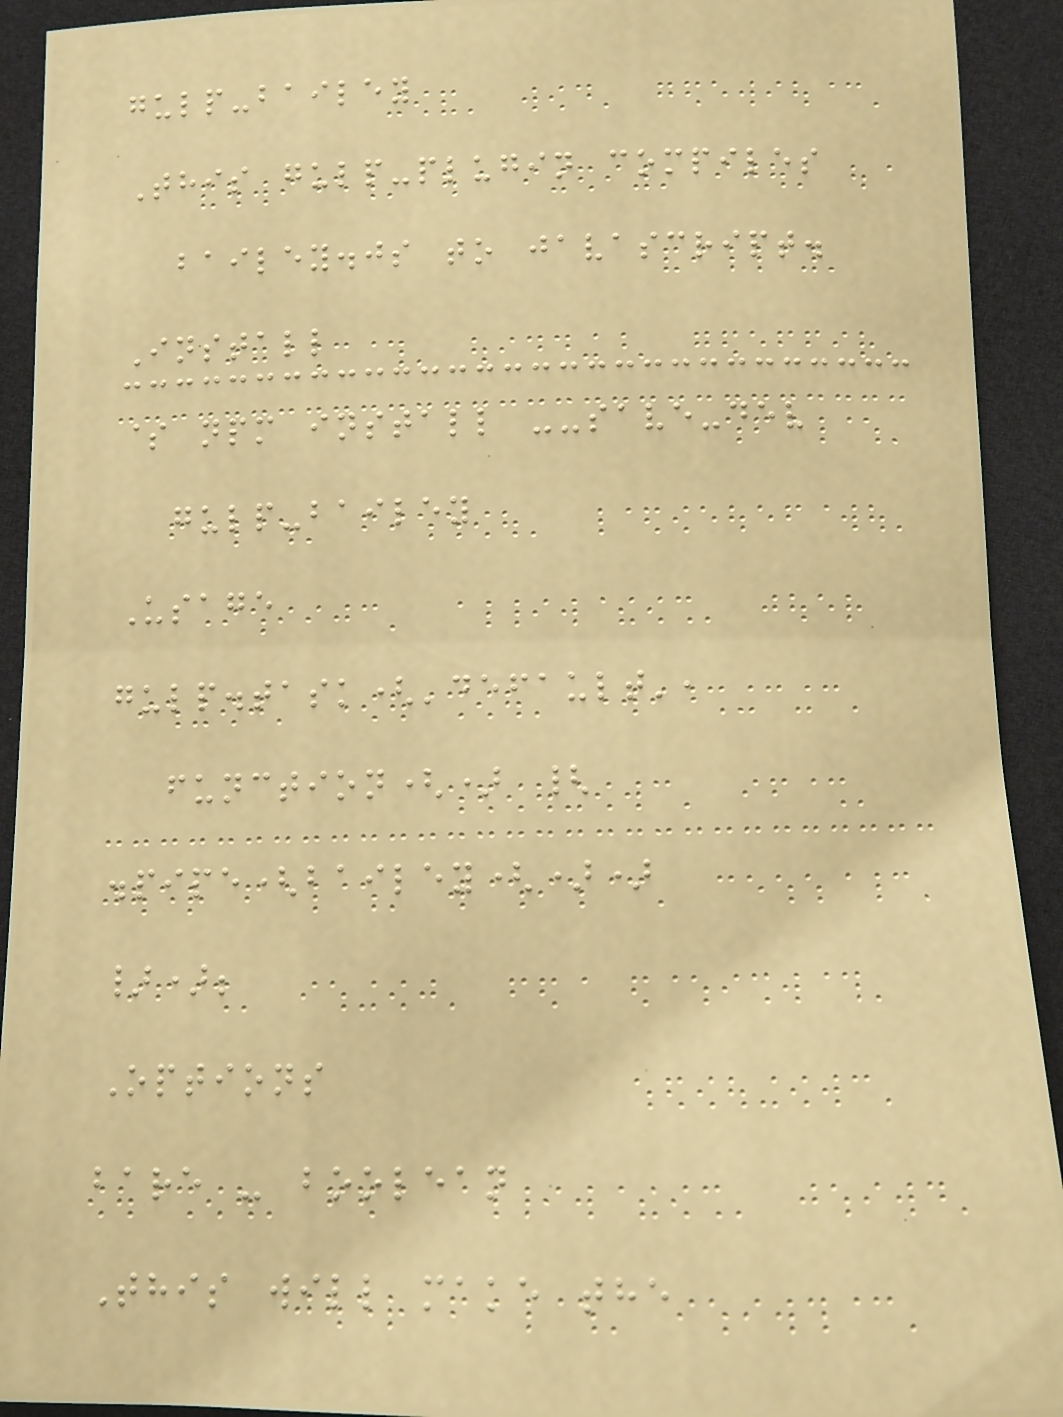gulp-bailey
This gulp-plugin compiles
bailey.js to javascript.
Install
$ npm install --save-dev
gulp-bailey
Usage
gulp.task('default',
function() {
.pipe(bailey())
});
Options
bare - boolean
This will make the
